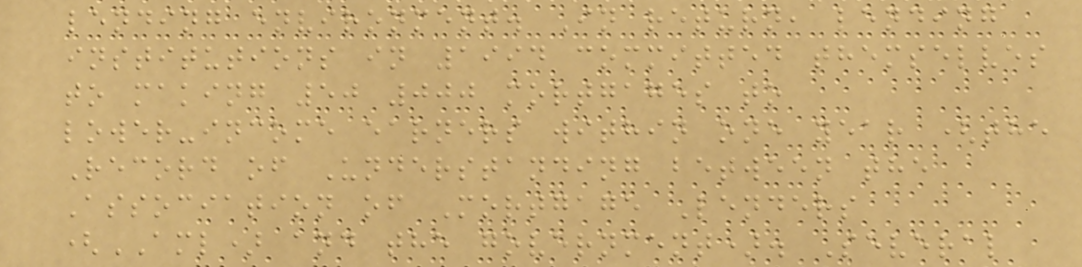lending environment. In return, lending
institutions in 1994 committed themselves
to making 50 000 mortgages to
lower-income earners within one year (the
Record of Understanding between the
Association of Mortgage Lenders
(AML) and the government). Several
